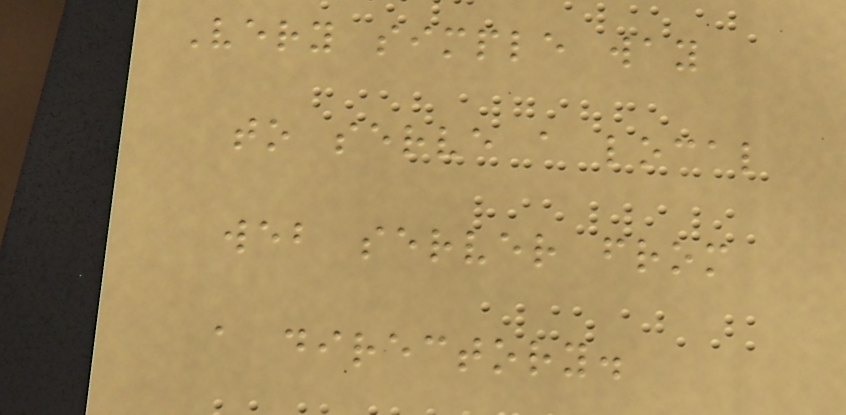Very simple way
to serve a local
web server from
a directory.
